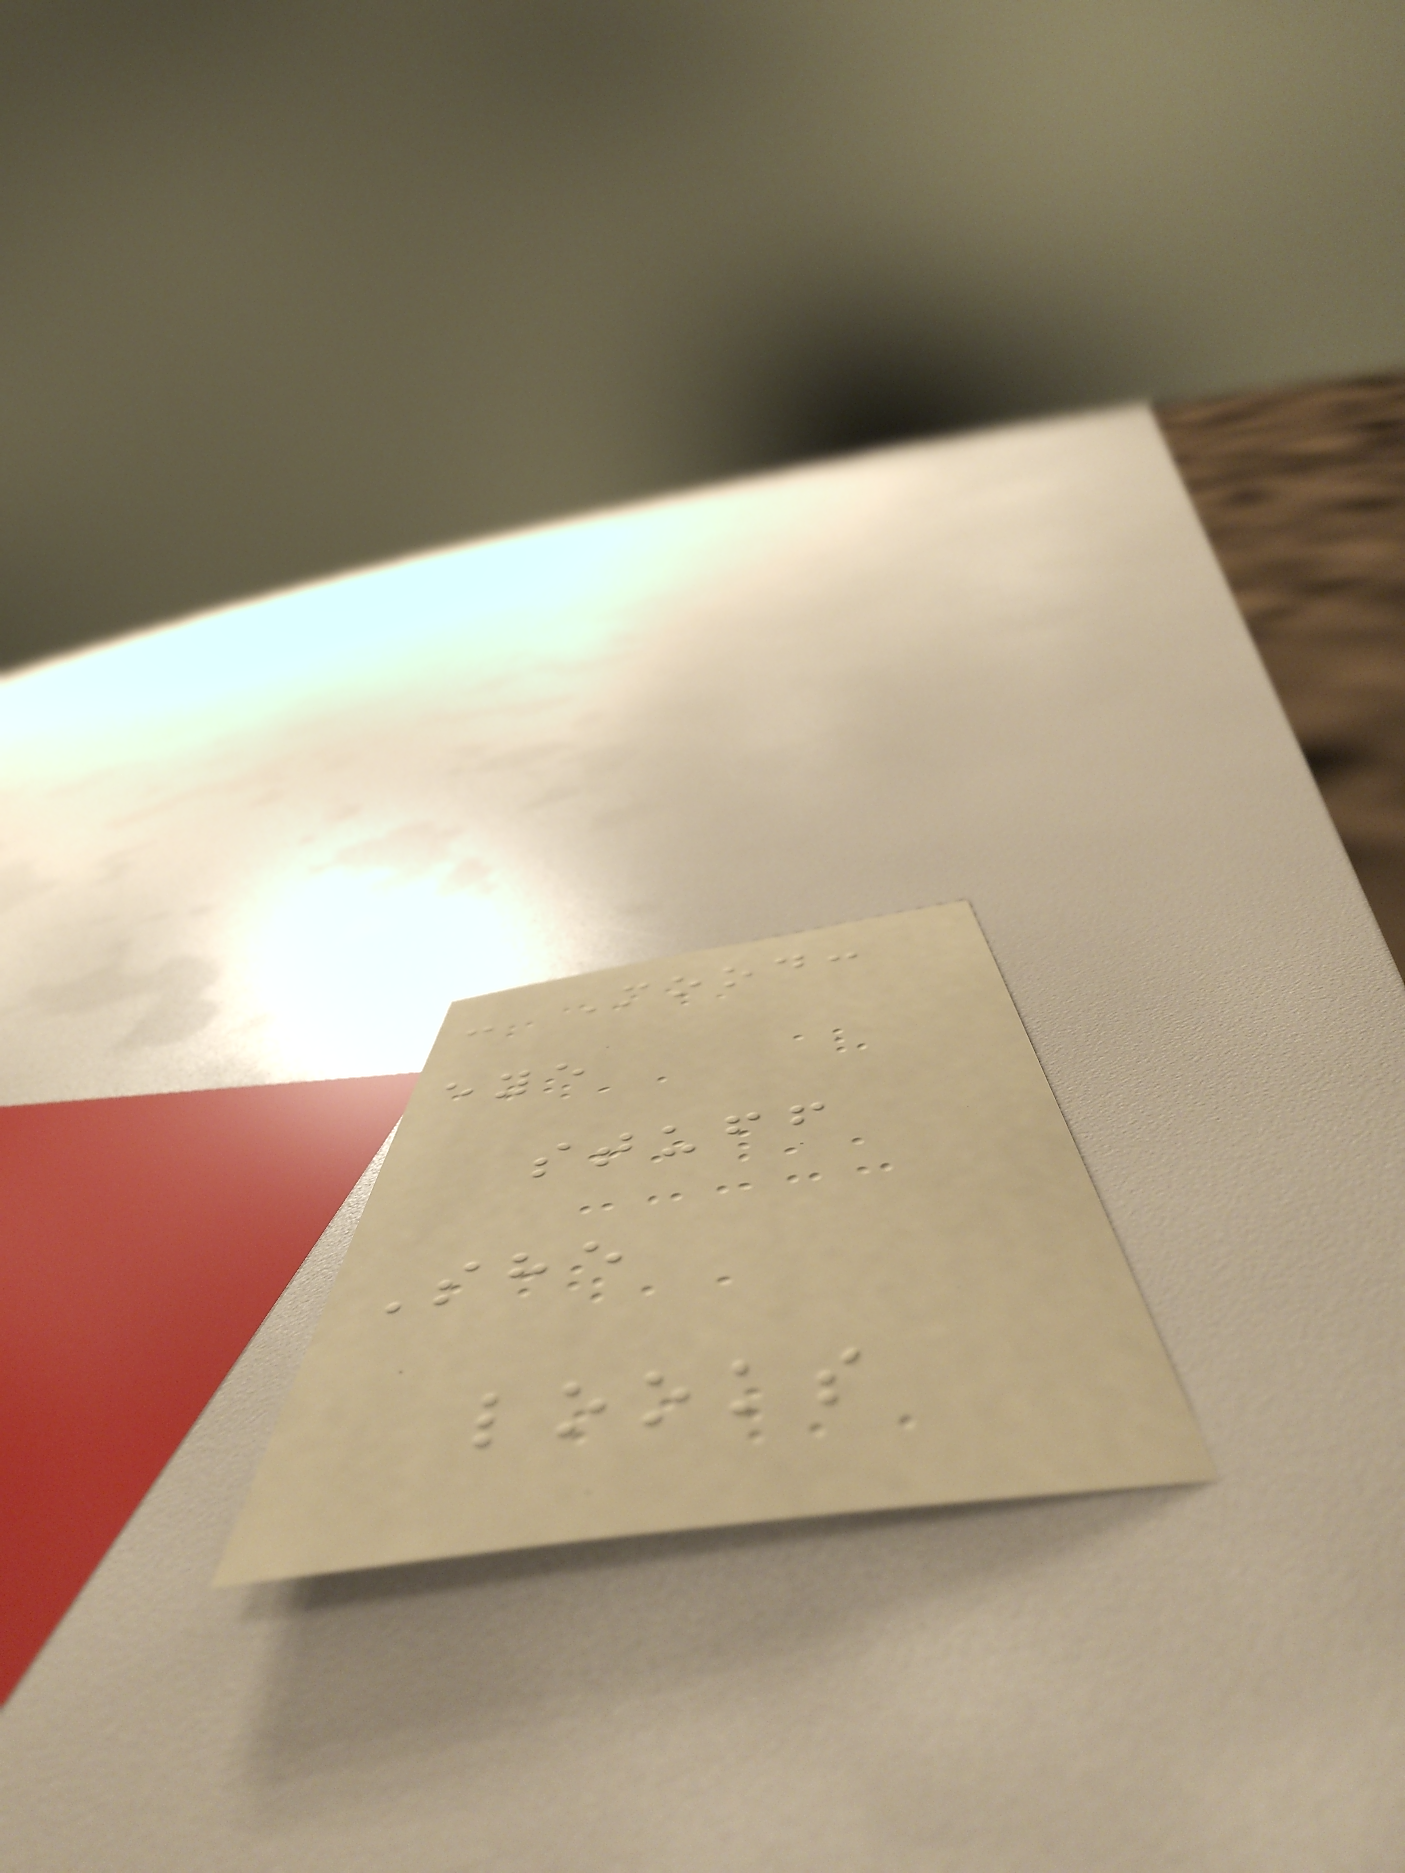- Mood:
eye
stuff
She
looks
